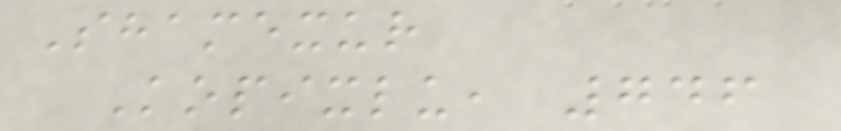Shamexur
Kopixlu, 746
